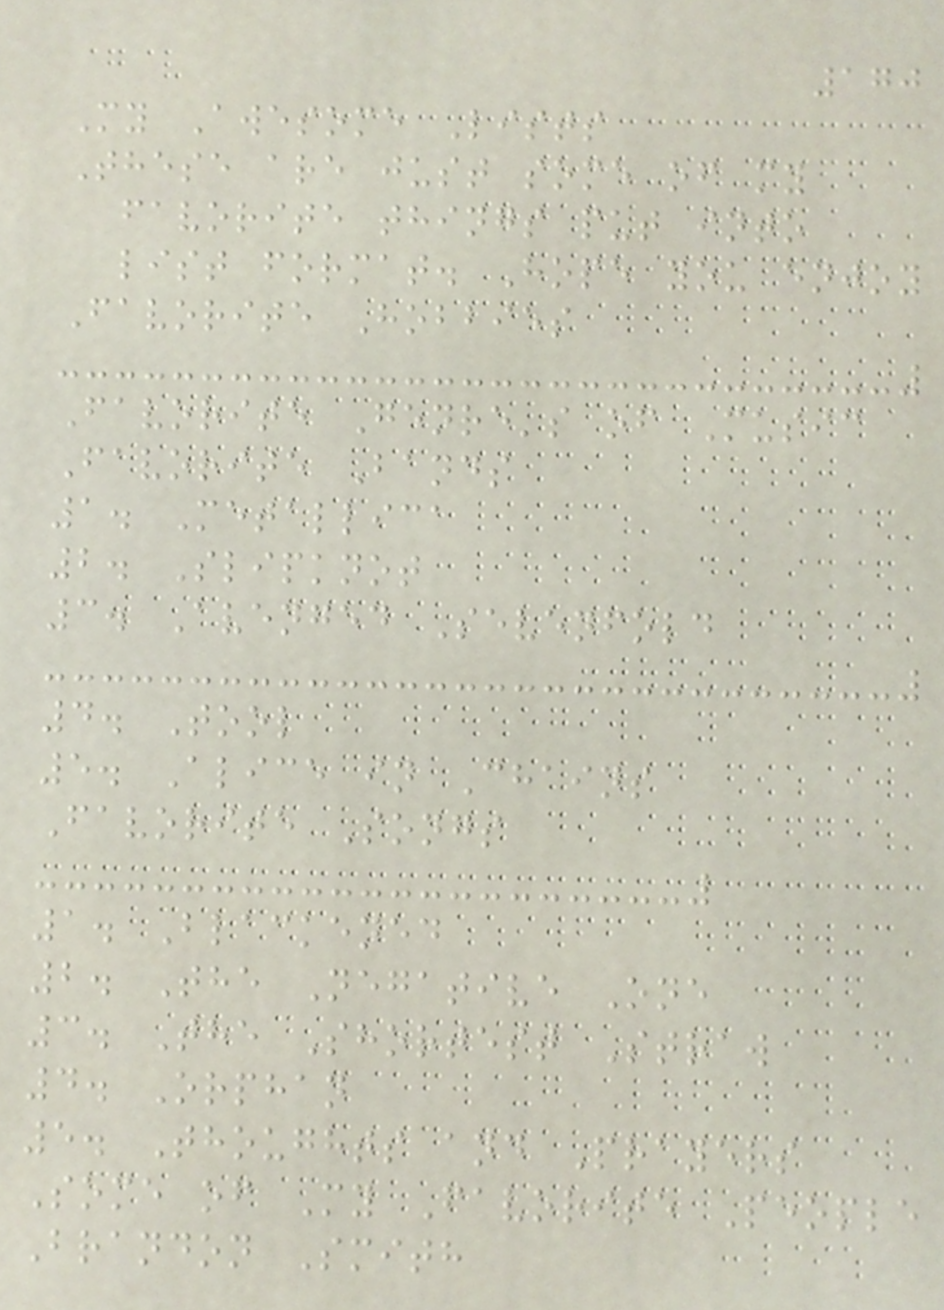170
My Awesome Lists
These are just some of my
favorite things put into
list format. Hope you enjoy
Favorite Hobbies
Favorite Genre's of Music
Favorite Bands
1. Metallica
2. Slipknot
3. Avenged Sevenfold
4. Tool
5. Alice in Chains
Favorite Songs
1. Blackened
2. The Negative One
3. The Shortest Straw
4. Orphan
5. Thoughts and Prayers
Some of My Favorite People
Brandon Smith
